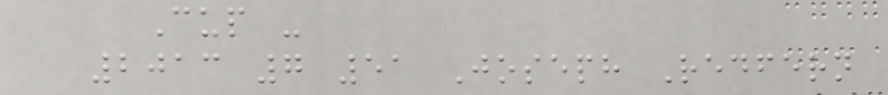Cup -
2013 7 51 Joseph Redfern
